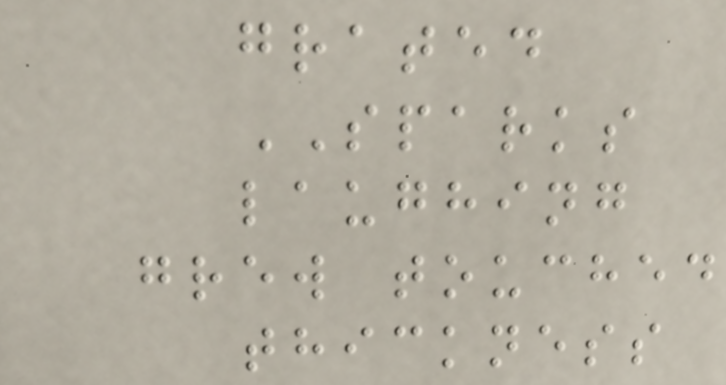grated
SPARKS
laughing
grew touched
thickness
